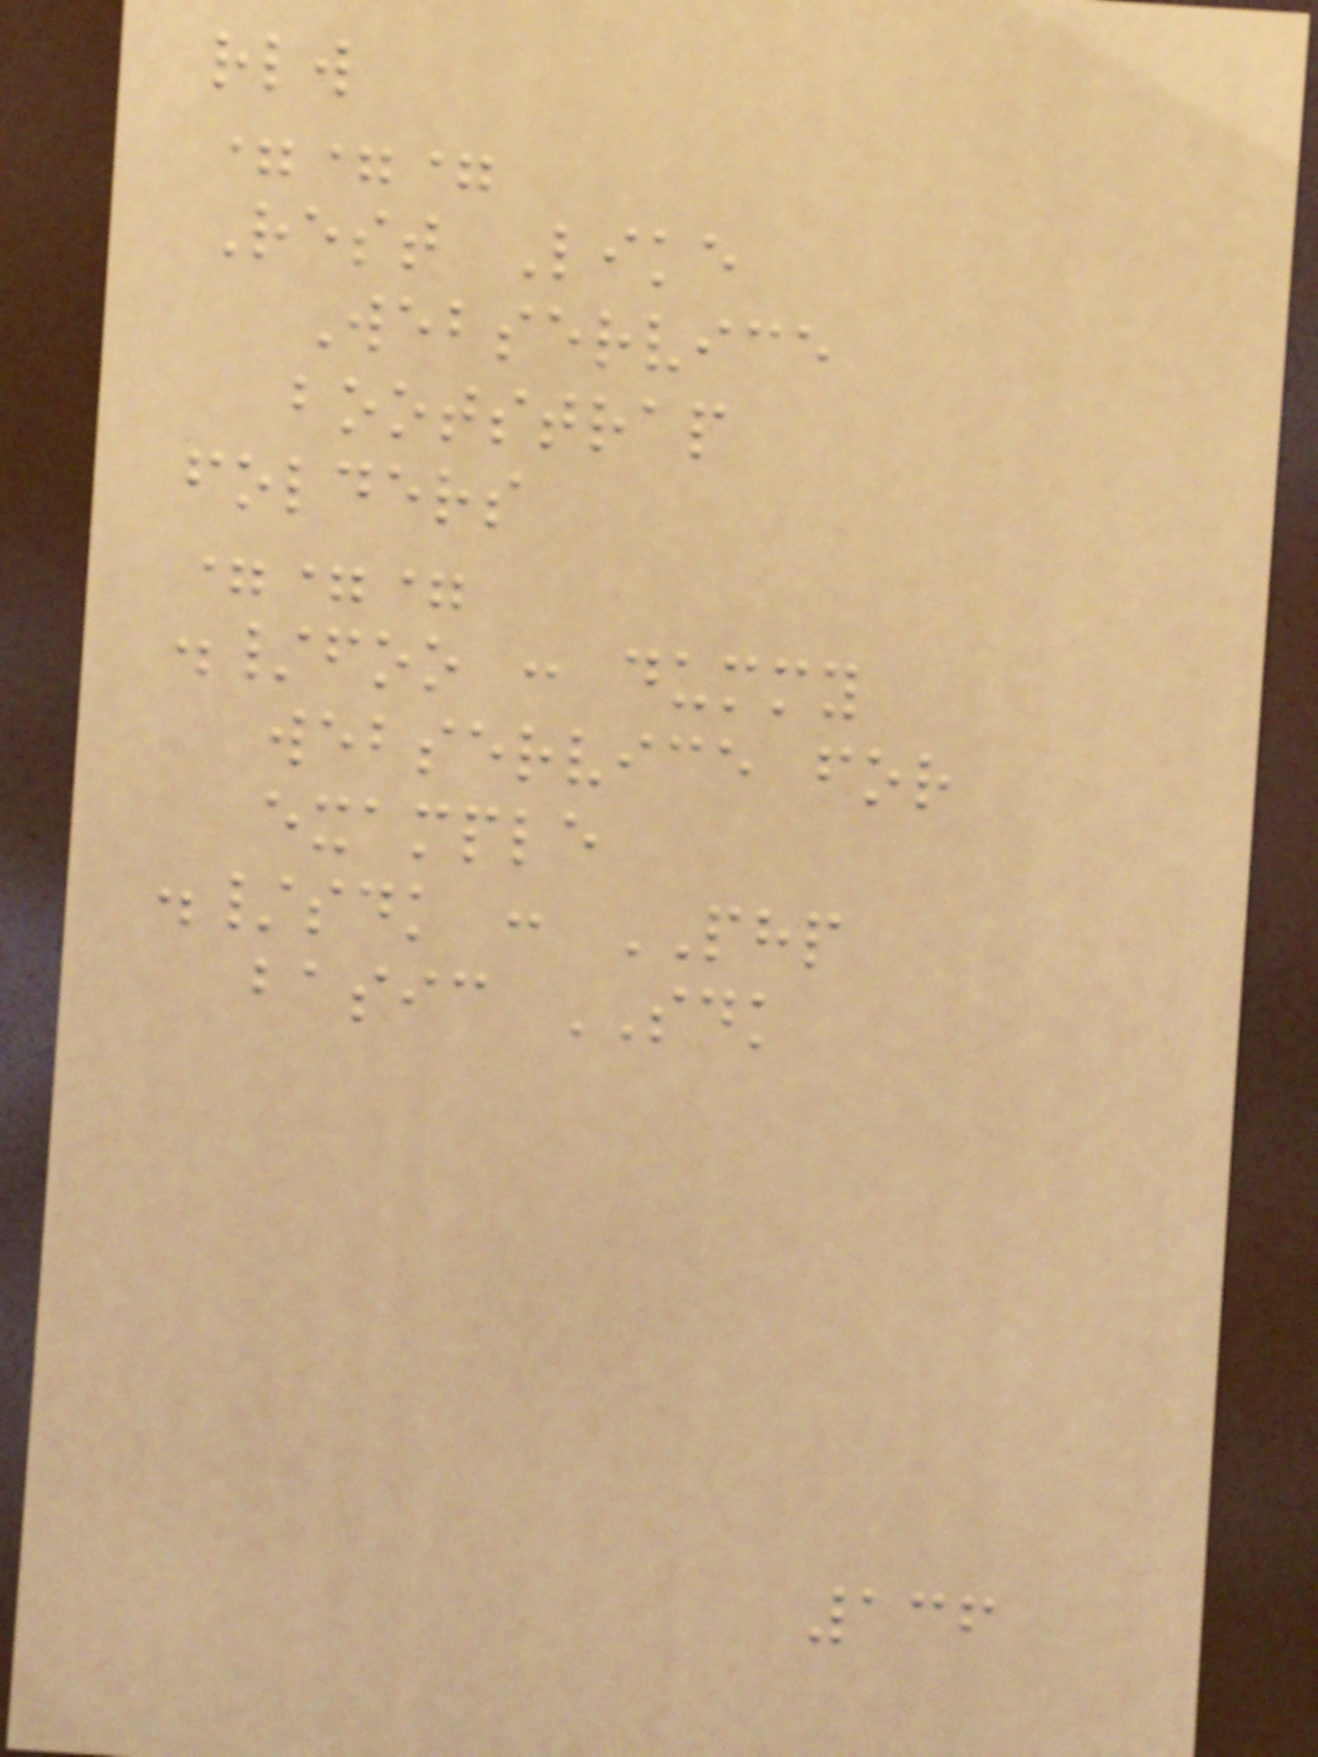rlw
===
Rest Like
Webservice
bootstrap
folders
===
./foo : dummy
webservice for
example
./sdk : PHP
basic SDK
136
